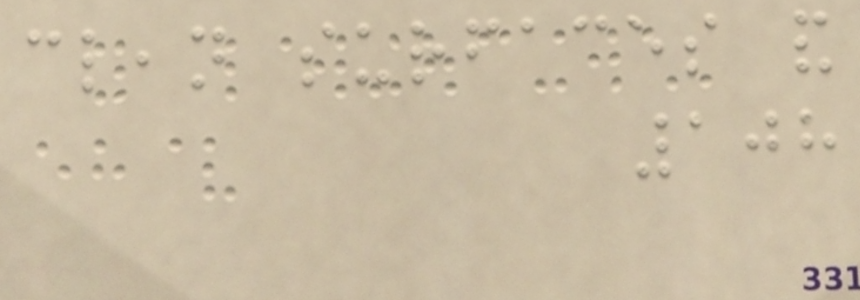clean surfaces and
108
